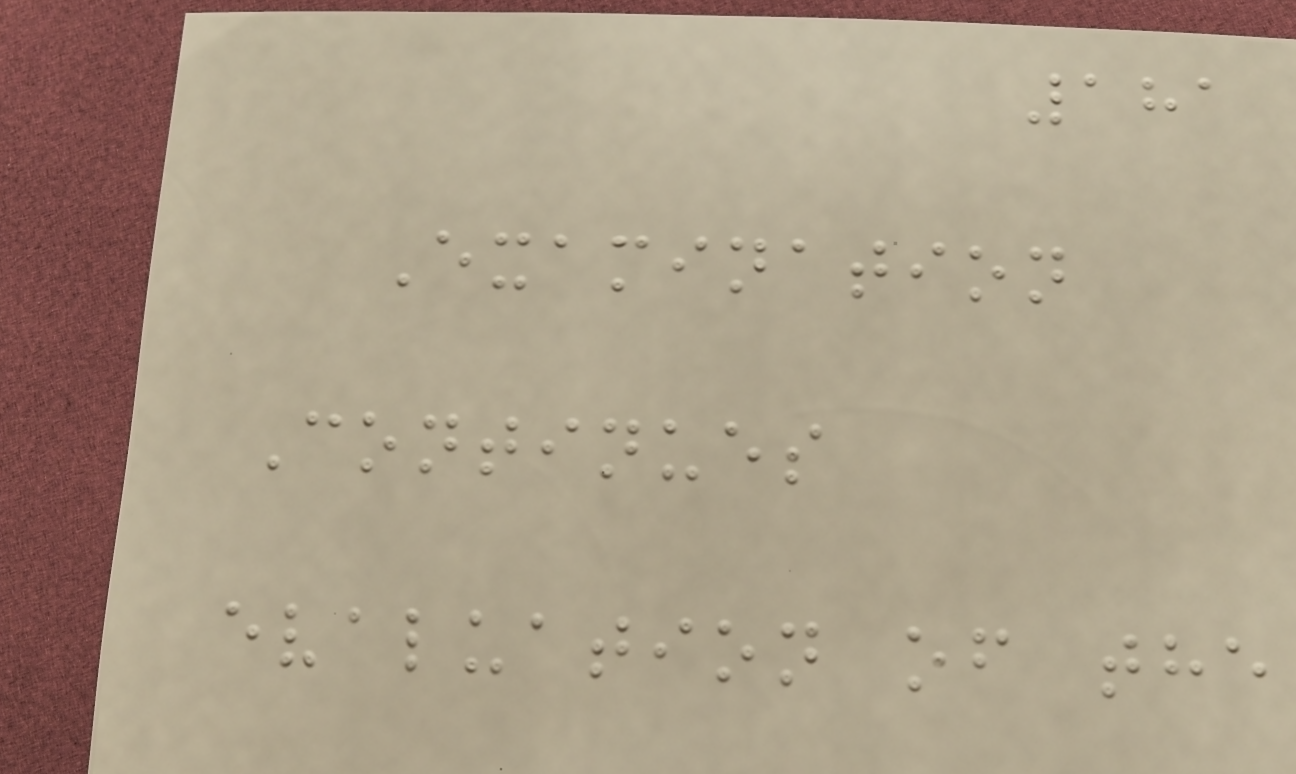181
Examination
Continues
evaluation of the
